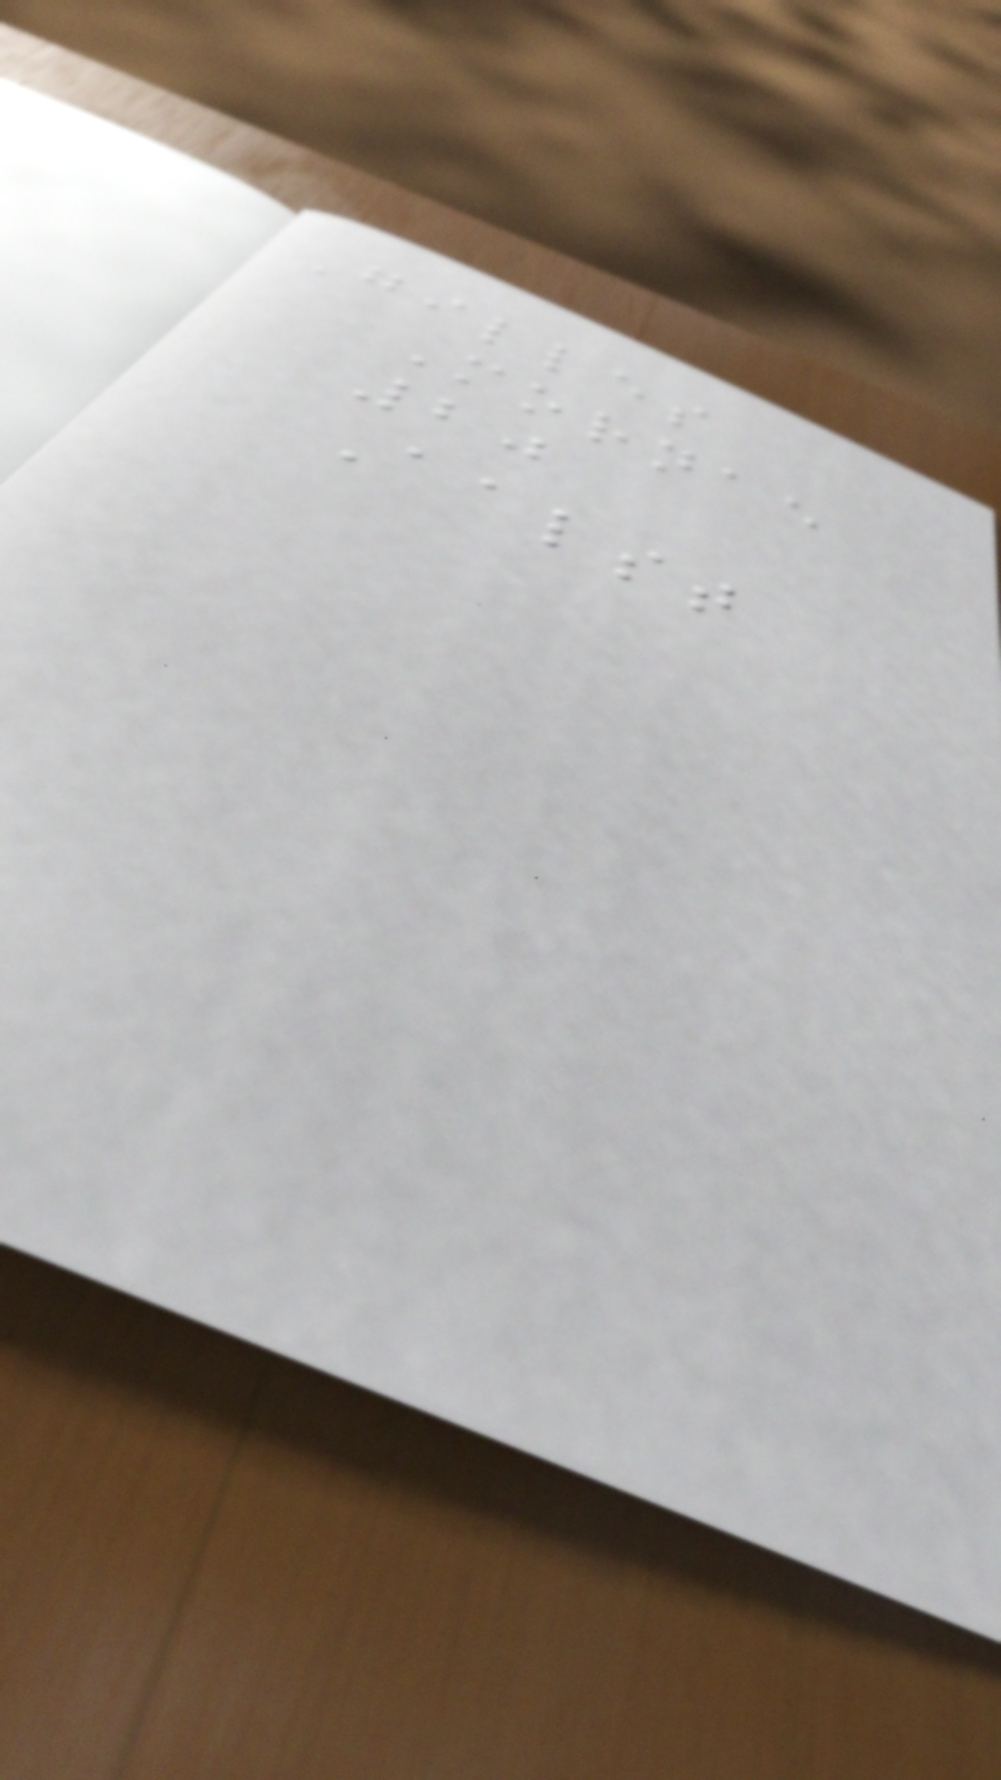Gilles
Mornae
20
Aalst
